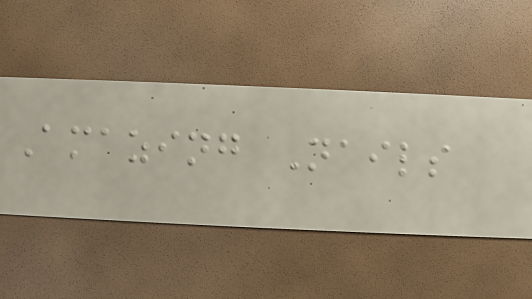Amazing Nails
